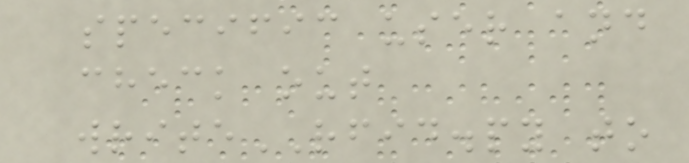specific user and
check out
writeRFID.py to
